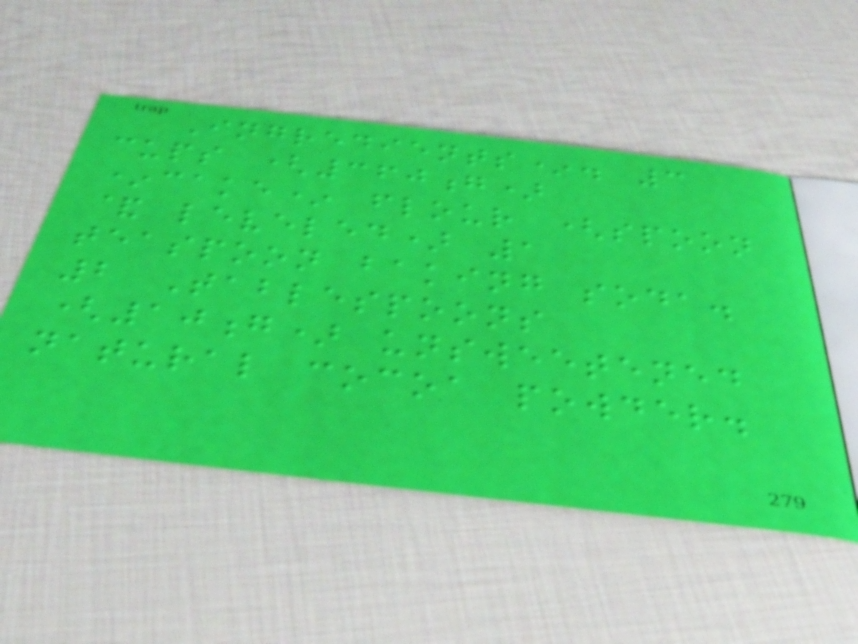Ingredients*. 3
cups (360g)
*cake* flour (spoon
& leveled) 1
teaspoon baking soda.
2 Tablespoons
(10g) unsweetened
natural cocoa powder.
